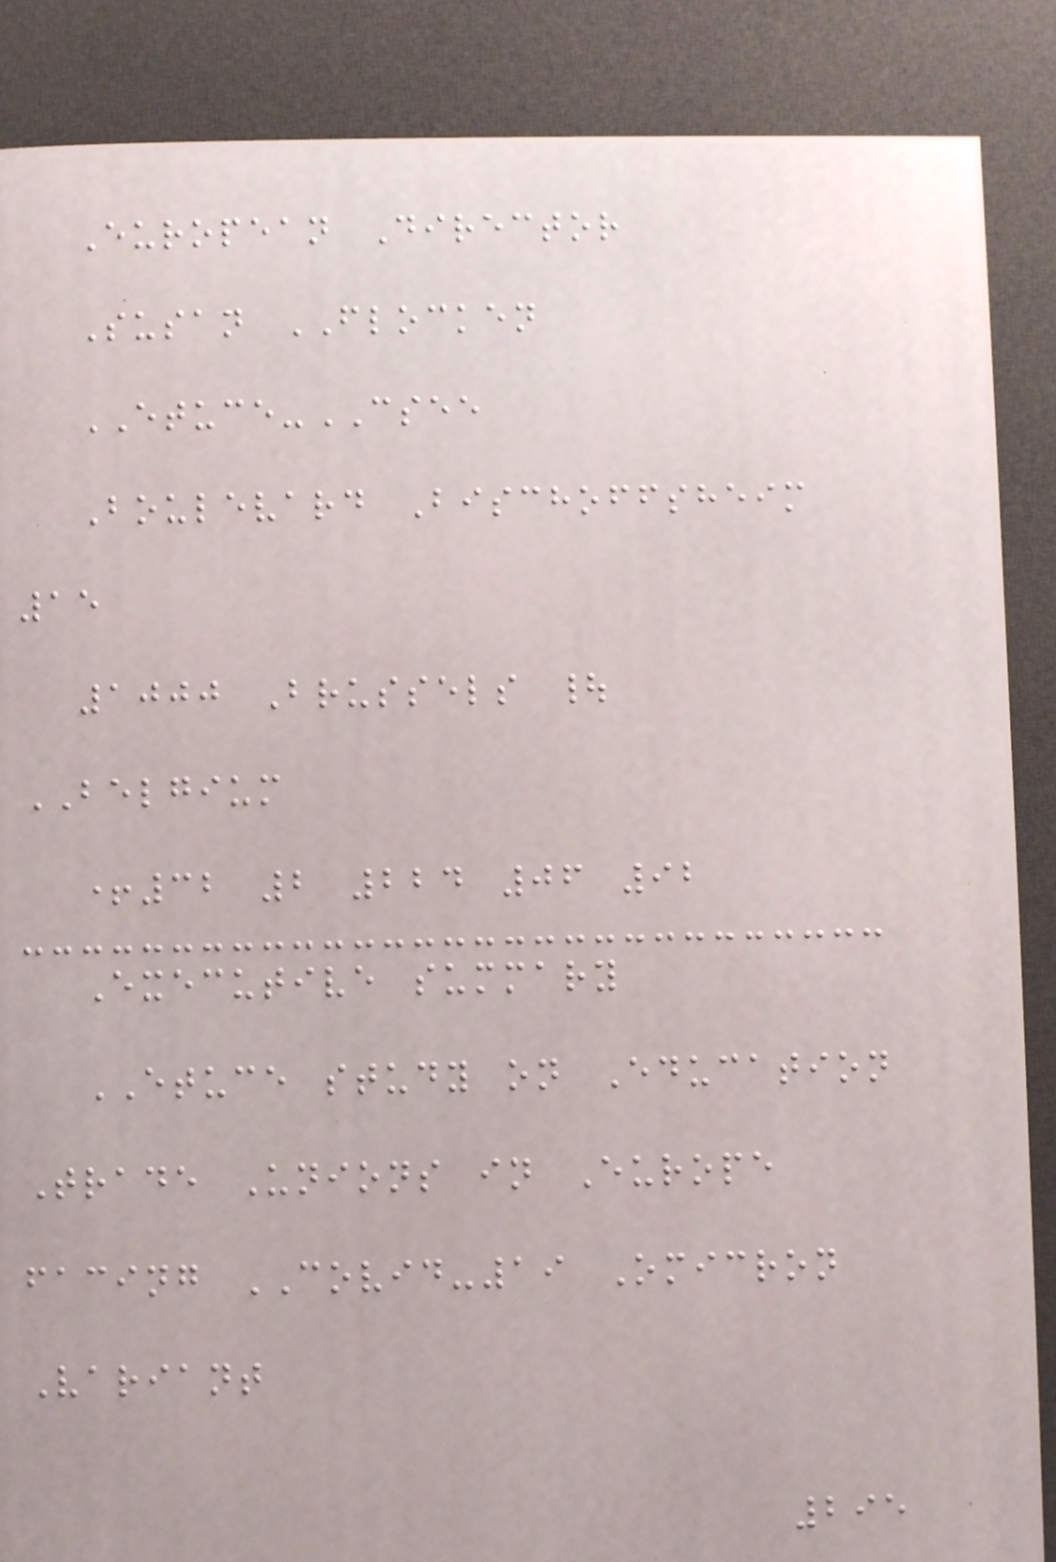European Director
Susan FLOCKEN
ETUCE-CSEE
Boulevard Bischoffsheim
15
1000 Brussels |
BELGIUM
+32 2 224 06 92
Executive summary
ETUCE study on Education
Trade Unions in Europe
facing COVID-19 Omicron
Variant
295
